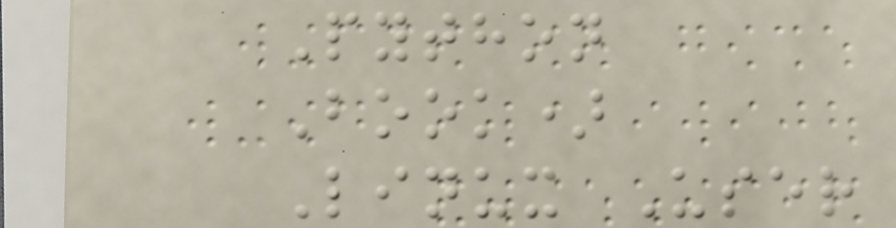Python
Book)
Linux User
